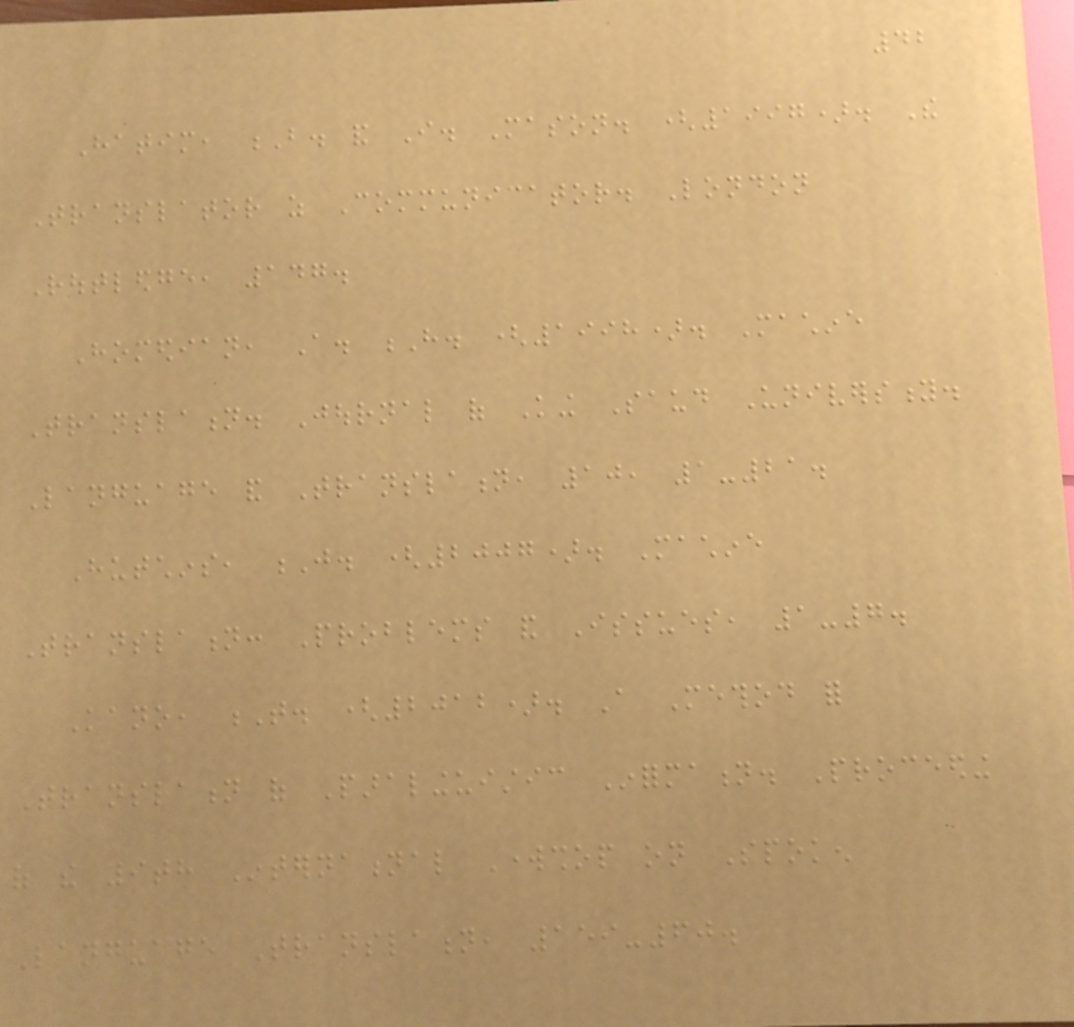42
Hatim, B. and I. Mason. (1997). The
Translator as Communicator. London
Routledge, 147.
Homedian, A. H. (1998). Machine
Translation. Journal of King Saud University.
Language and Translation, 10, 1-21.
Hutchins, J. (2007). Machine
Translation: Problems and Issues, 1-7.
Kano, T. (2012). A Method for
Translation of Paralinguistic Information. Proceeding
of the 9th International Workshop on Spoken
Language Translation, 159-60.
